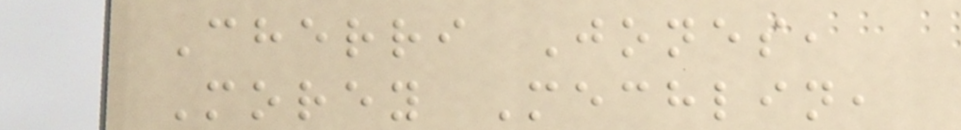Cherri Jones,
Morey Mechlin,
